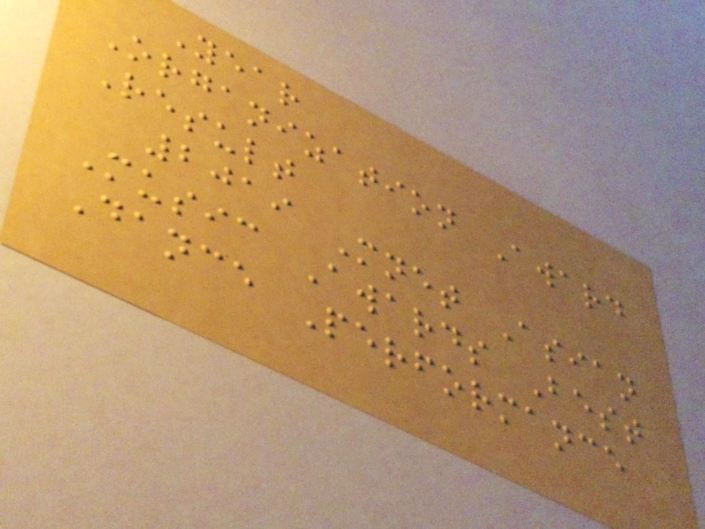Year
Organization Award
Result
2019 Mnet Asian
Music Awards Best
Dance Performance
